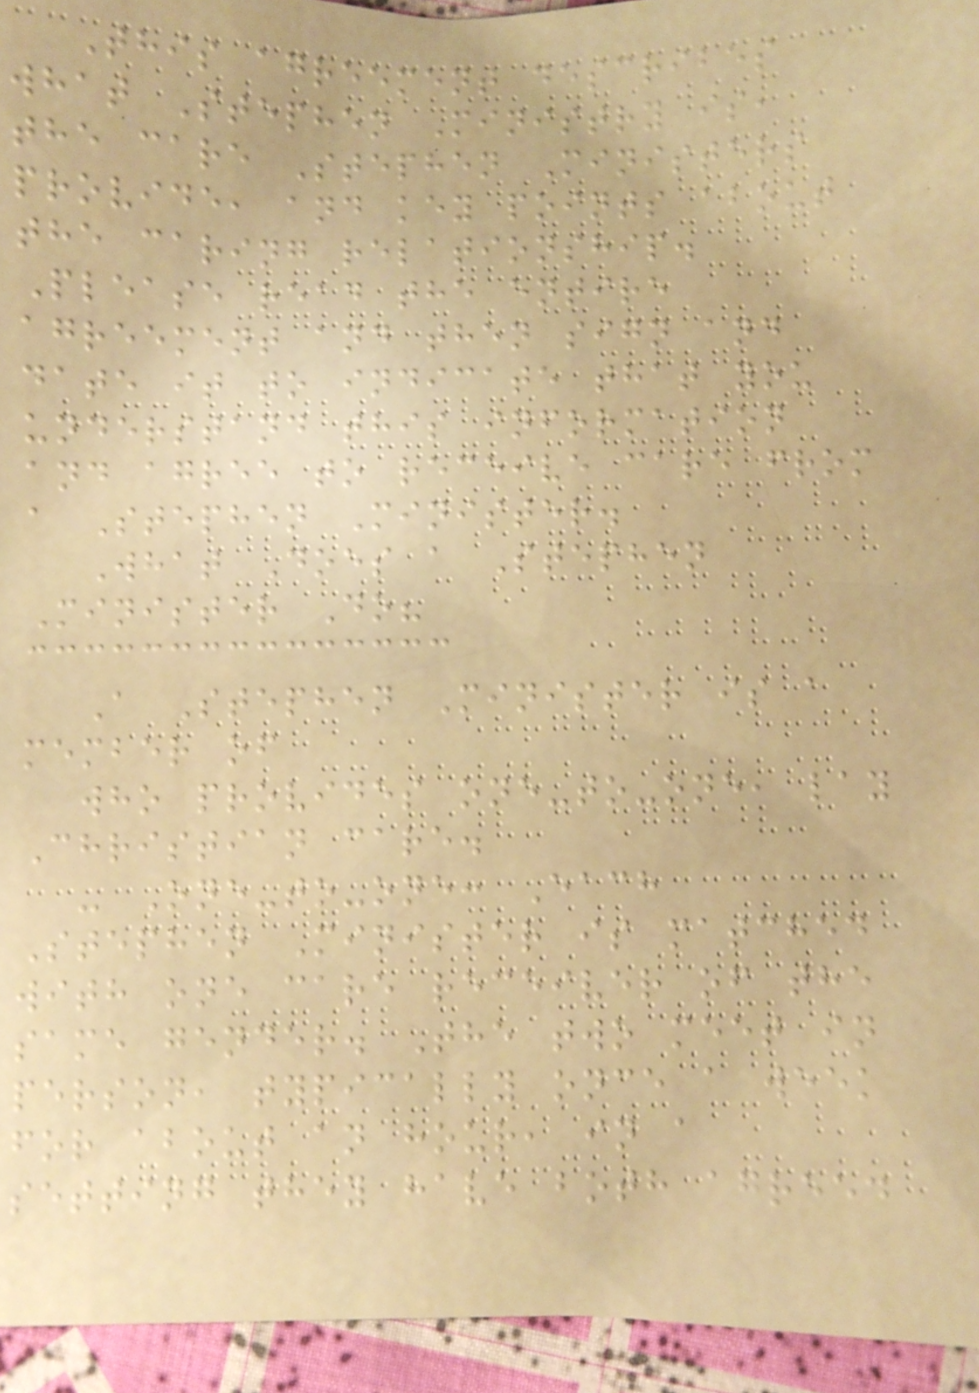This agreement describes
what Stephen Ministry is,
the care Stephen Ministers
provide, and key points about
the caring relationship.
Please read the entire
agreement and then sign and
date it to indicate that you
understand this information
and agree to receive care from
a Stephen Minister.
What Does a Stephen
Minister Do?
A Stephen Minister is a
member of
who provides one-to-one, lay
Christian care.
- One-to-one: Each
Stephen Minister is matched
with one care receiver of the
same gender. The two meet in
person, typically once a week
for about an hour, in a
setting they have both agreed
